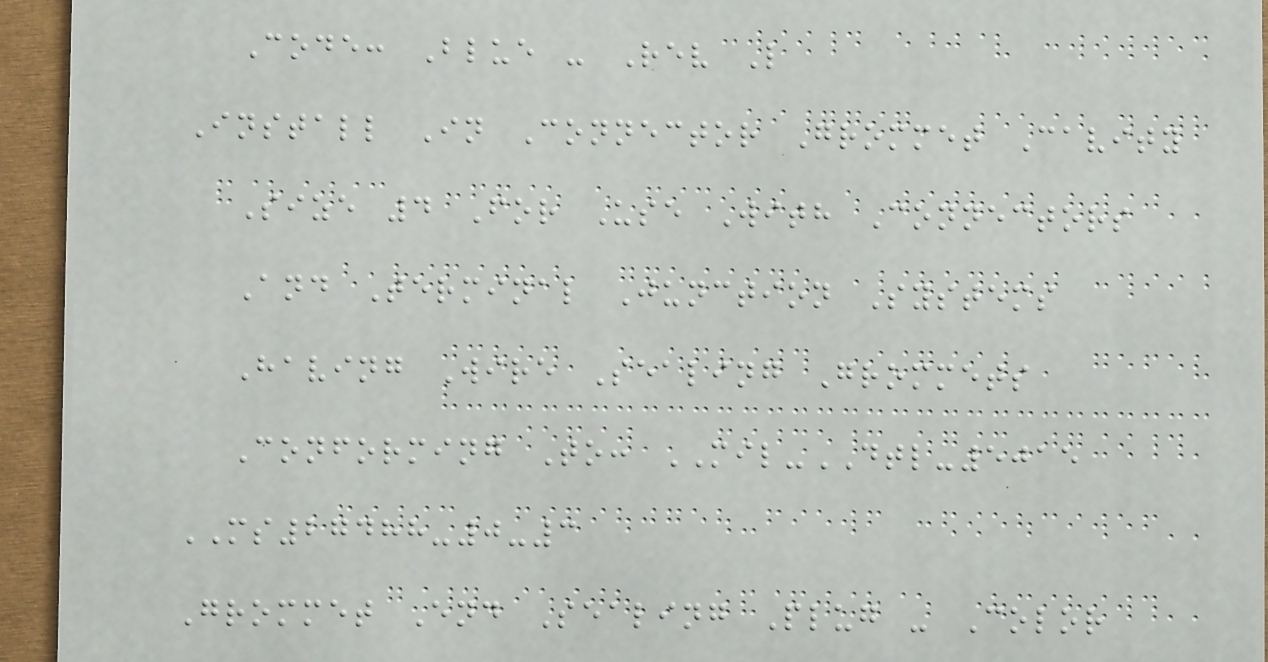Code: Blue - Rev L
Install In Connector Grommet Cavity
Size 4 For Use With Connectors
And Terminal Junction Systems
Having Wire Sealing Grommets
Conforming To: MIL-DTL-5015
MS27488-0-3
Grommet End Sealing Plug - Color
